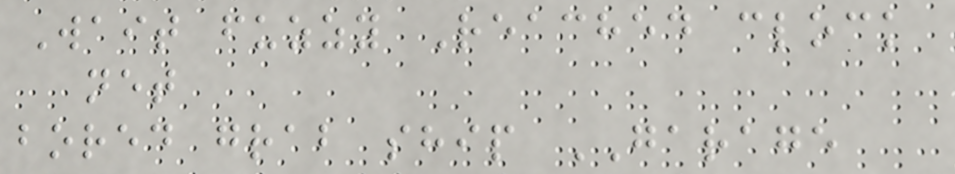Wait fuzzy Reached clock
net
bored grab ship GARAGE
